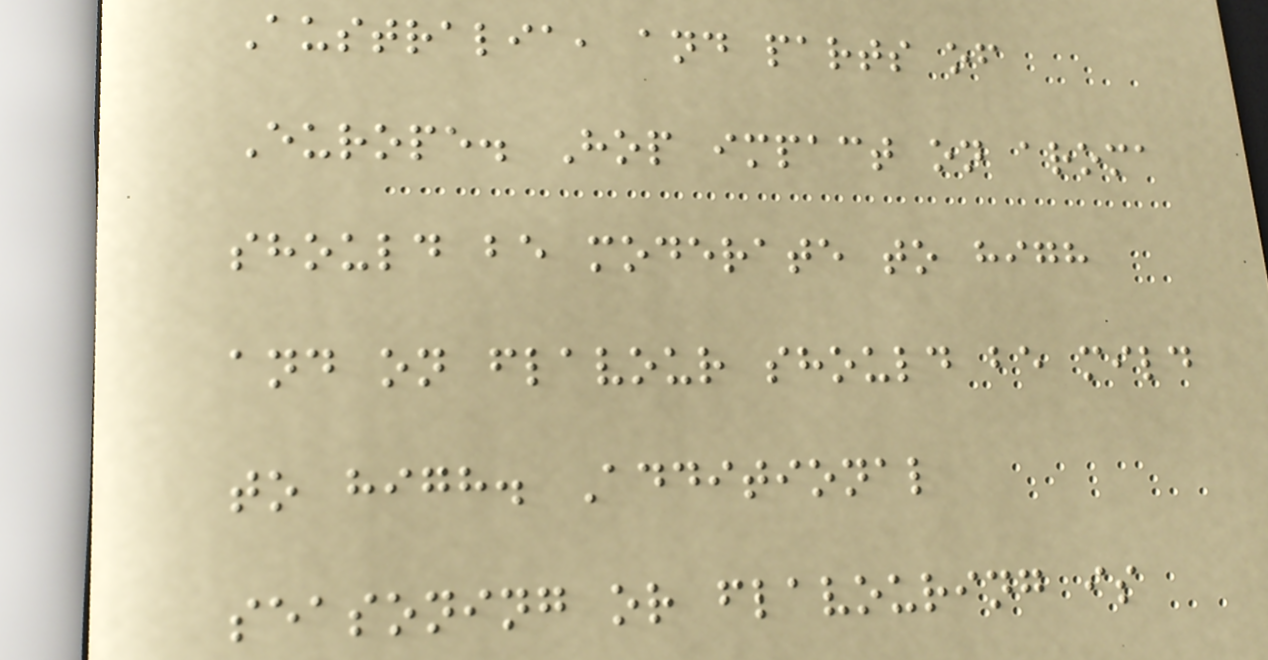Australia, and parts of
Europe. Hop impact on aroma
should be moderate to high
and on flavour should be mild
to high. Additional
seasoning or flavouring is
